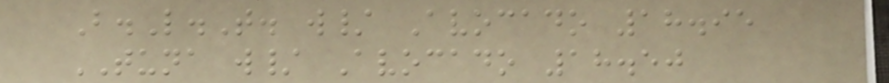B.L.T. w/ Avocado 18.95
TUNA w/ Avocado 18.50
